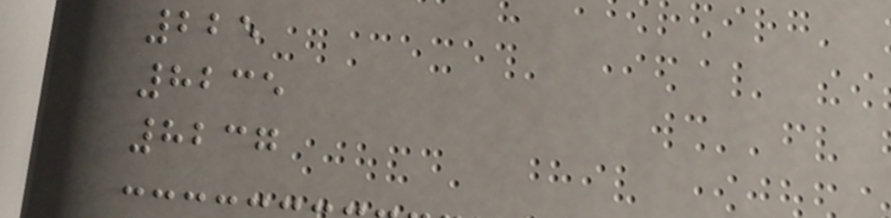225
8235
8237
